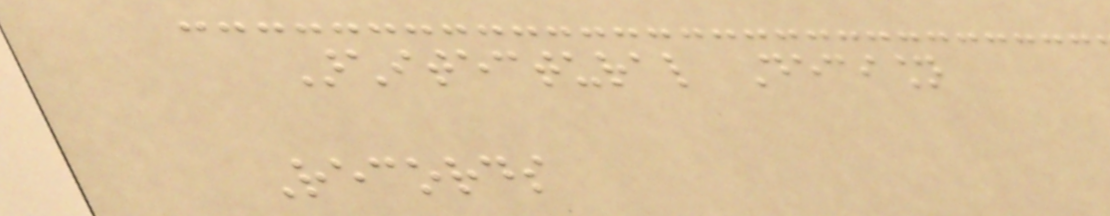Architectural Decision
Records
